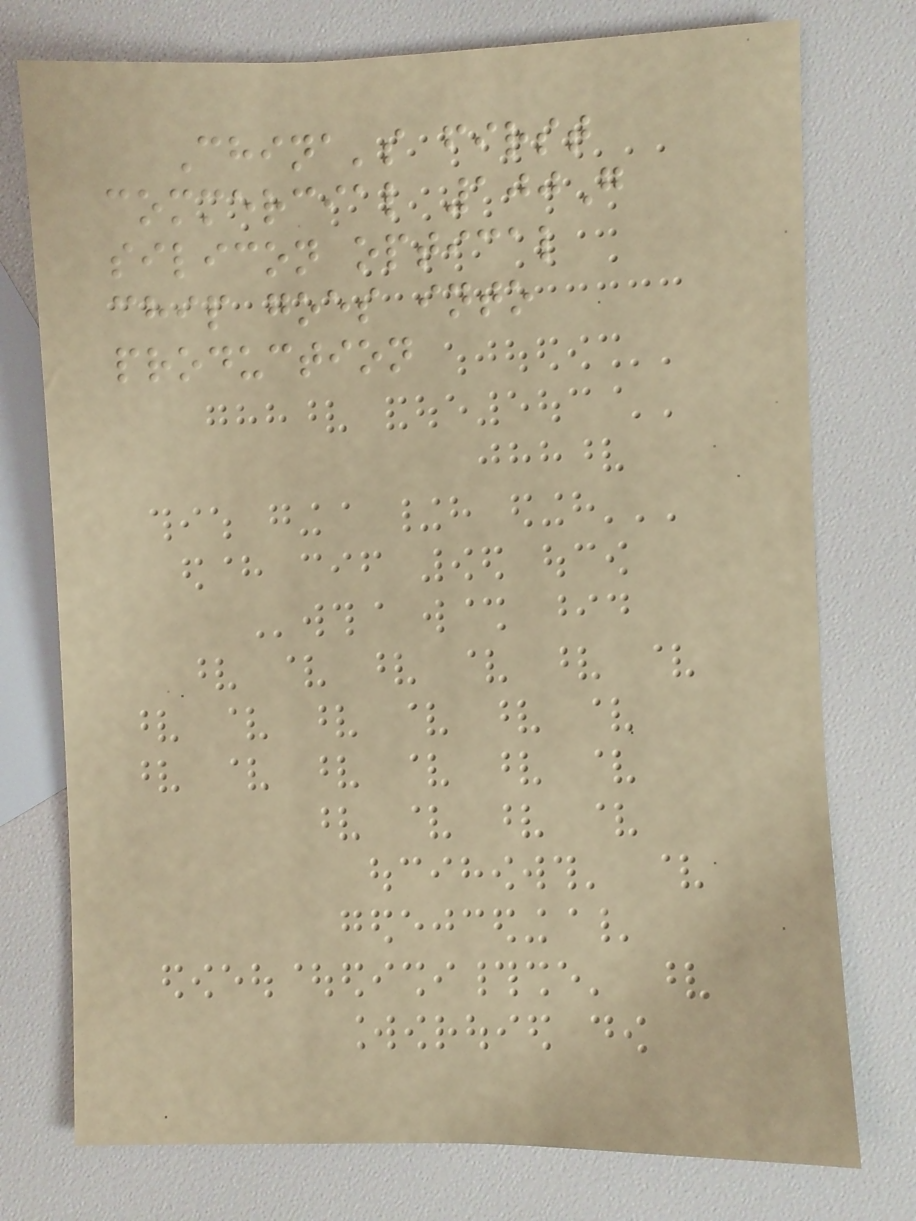China's first
commercial 100G
silicon optical
chip goes into
production
